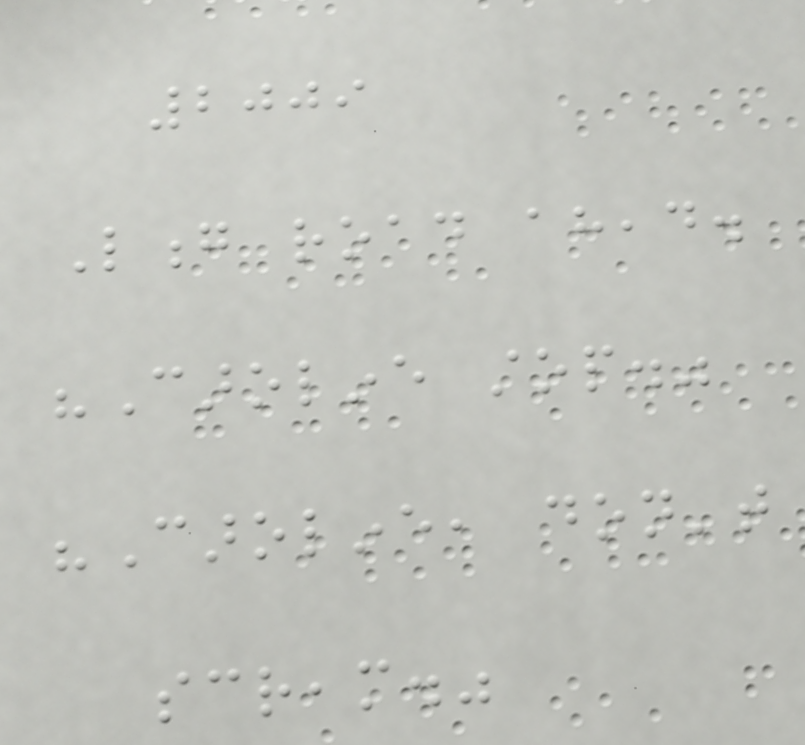2009
Long road ahead.
"Caroline stop."
"Caroline, don't
scream."
